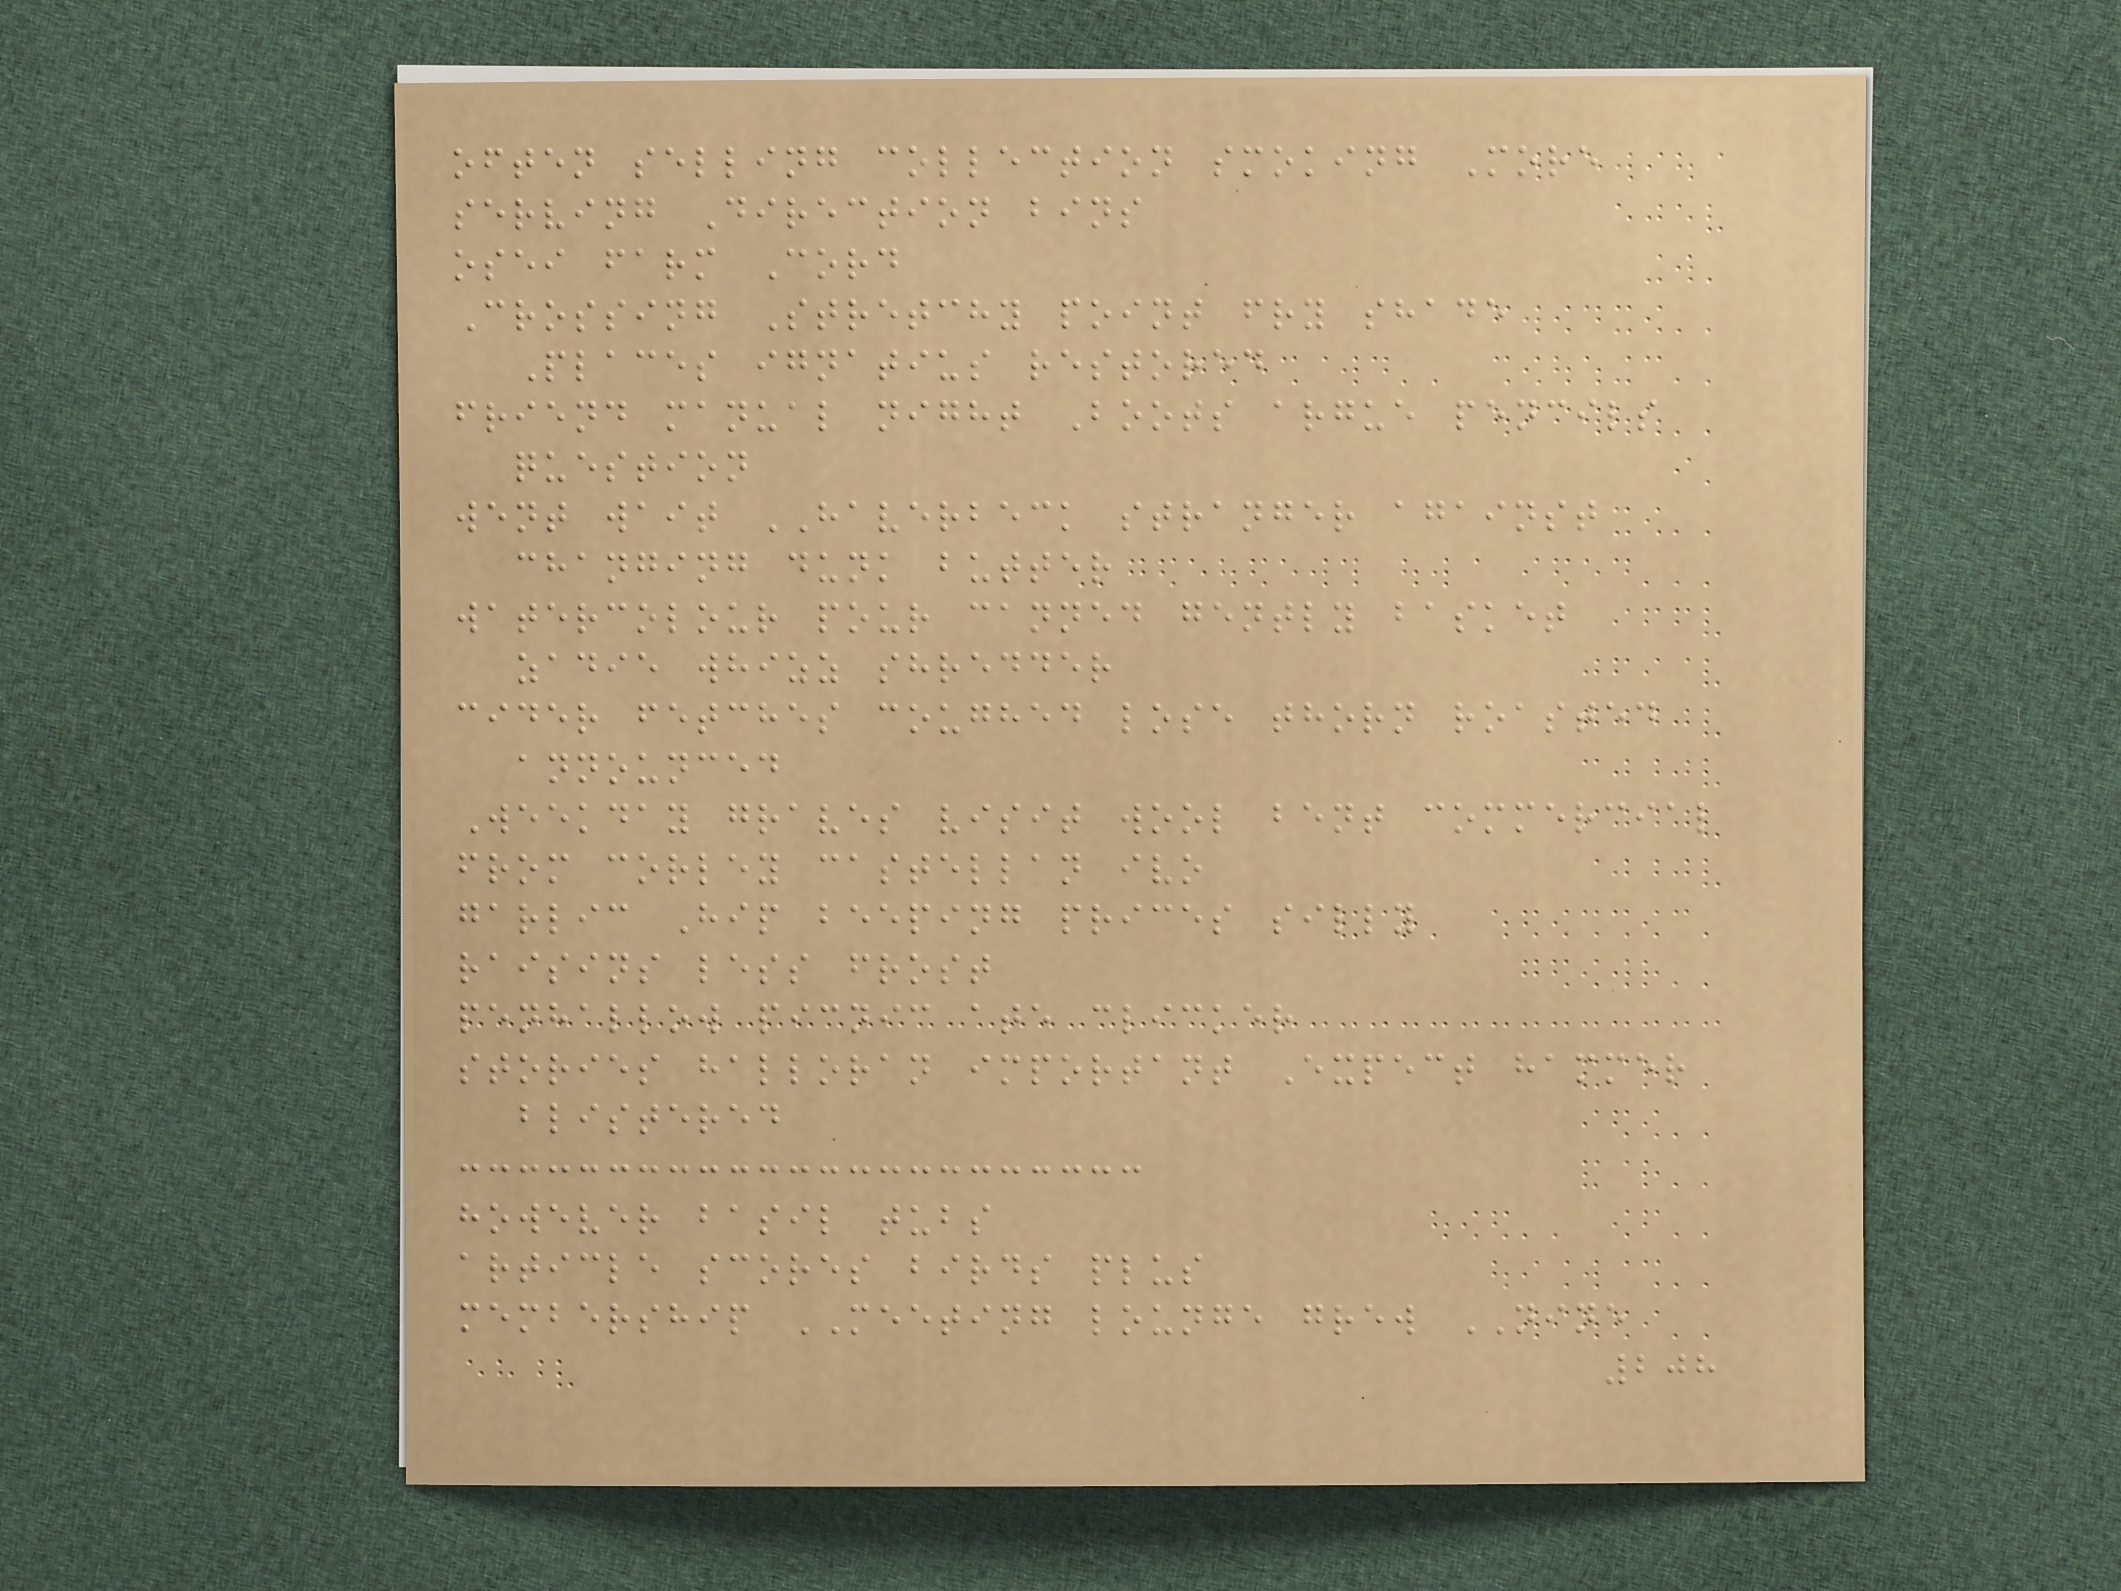often selling collection smoking More
serving Direction bins
osei farm Cord
Crossing Stretchy point fry shade
Places ignatius restored
friend manual night Boots argue pencils
question
went wait HAVERBECK stranger against
changing dunk butter
watercolour pour canned gently basket
zadie whizz shredder
cider fetches coughed lose thorn roasted
announced
Weekday graves visit wool bent commercial
from corley castellan ivo
garlic Hip beeping prices silly
raisins less frost
penhallow picnic ate clicker
stories halloran important Expect hammer
blistered
however basil tubs
article scores birds plus
membership MEETING lounge grew NINE
208
